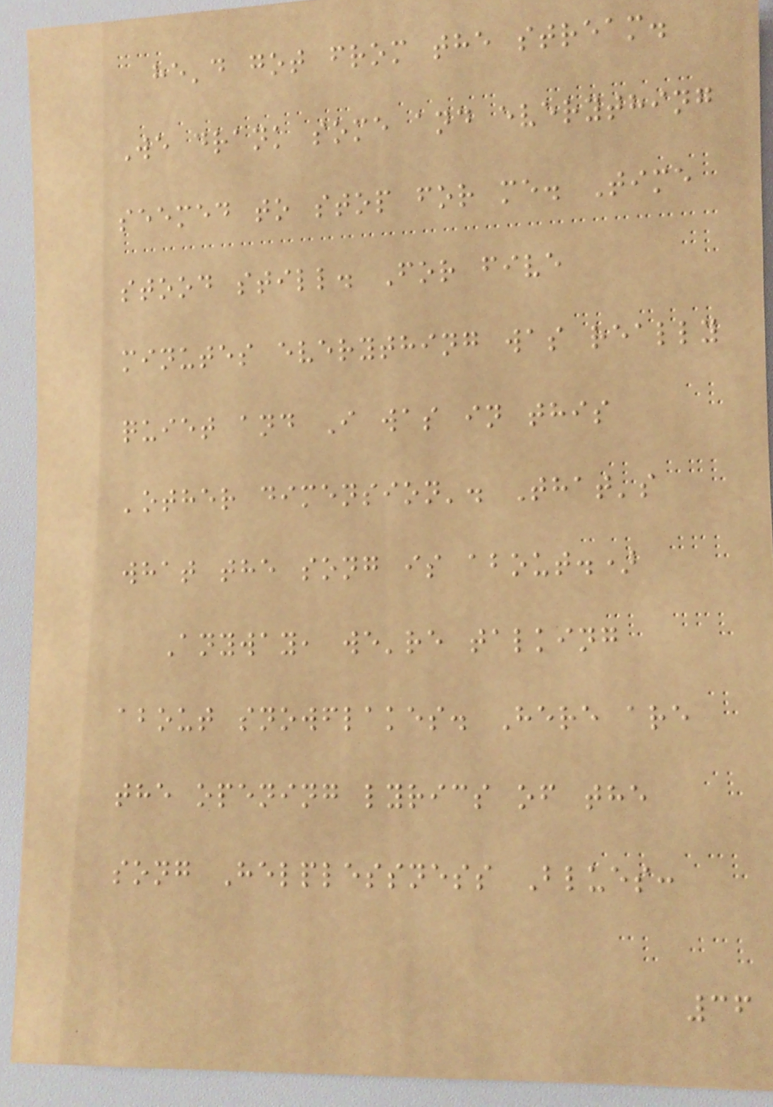he'd got from the stream.
We drank some and everything
seemed to stop for me. Time
stood still. For five
minutes everything was really
quiet and I was in this
'other dimension'. That's
what the song is about.)
Anyway, we're talking
about snowflakes. Here are
the opening lyrics of the
song Helplessness Blues:
36
